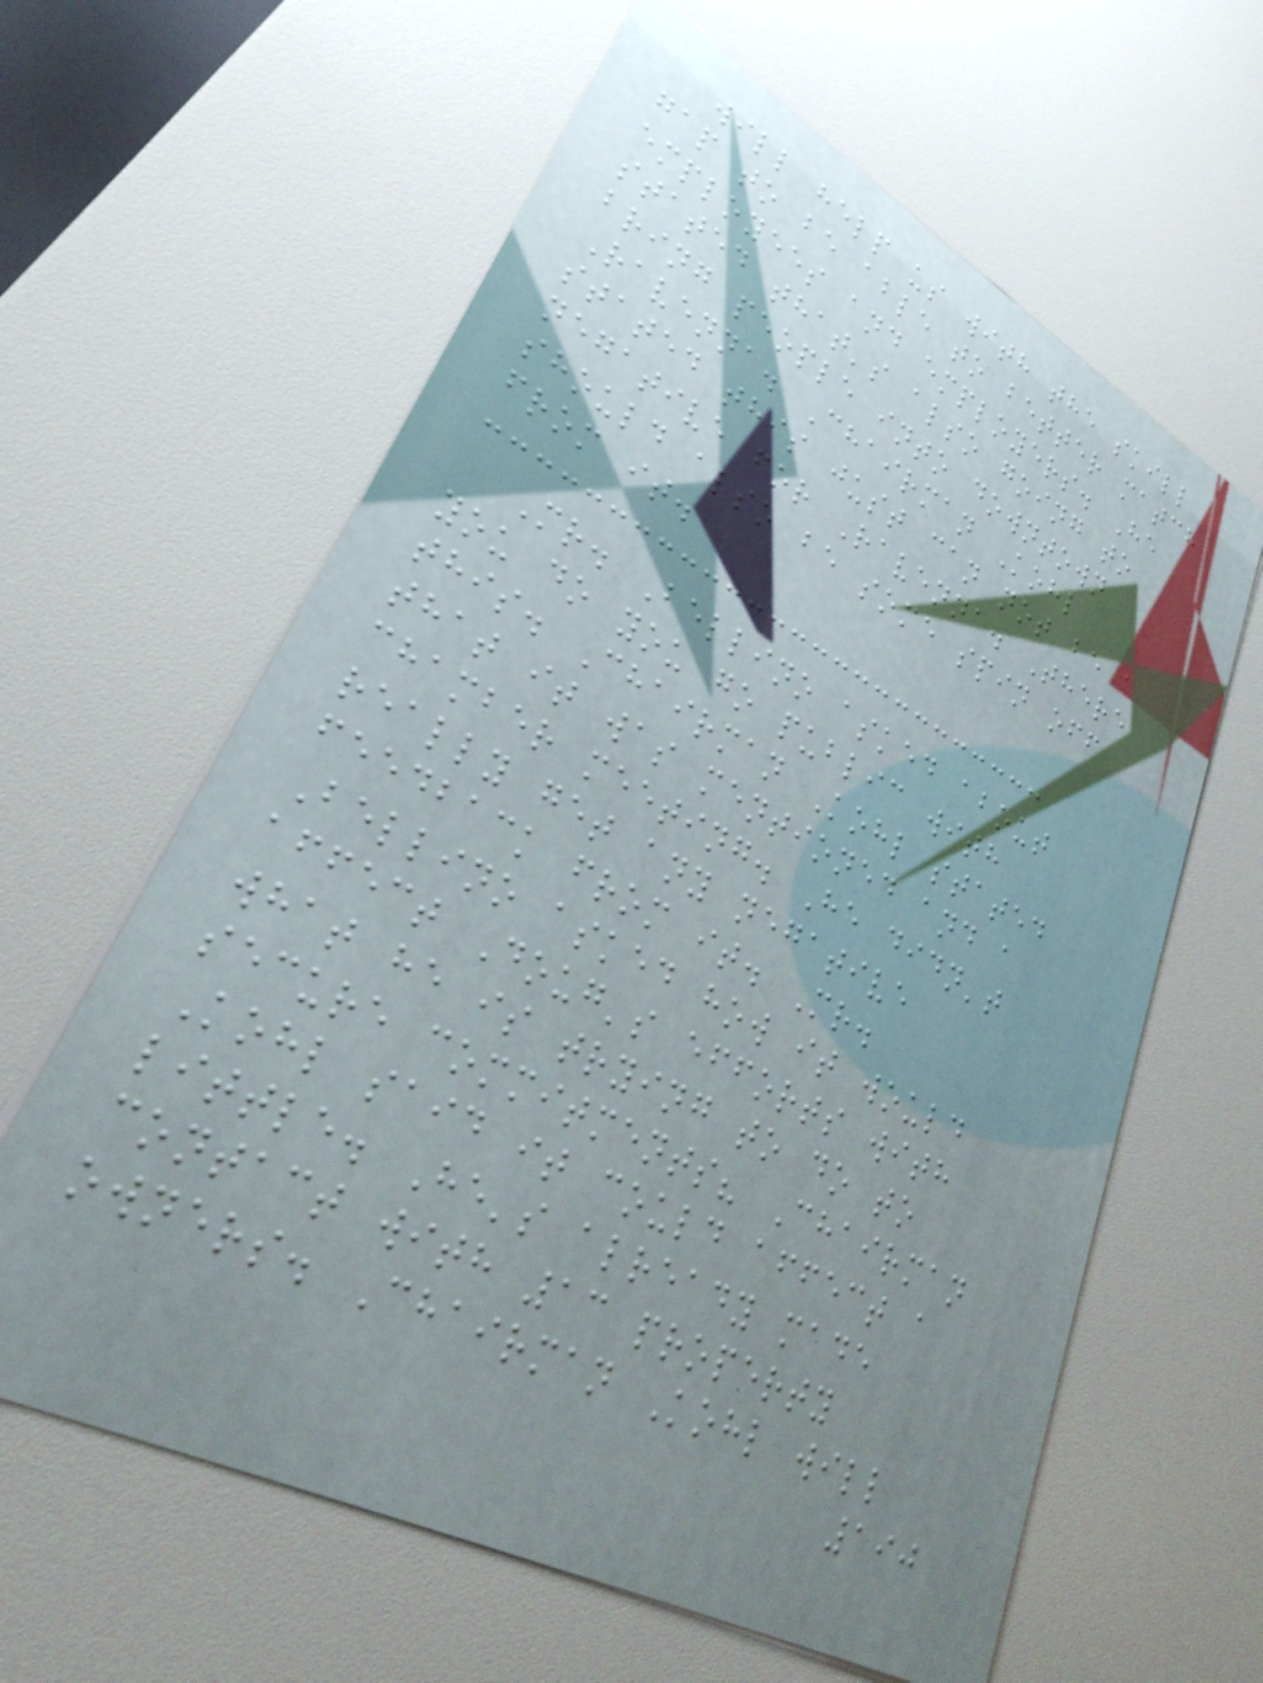will help us with the skill
gap to be able to better match
employees and employers. He
stated that's also going to
bring people into downtown
Ravenna. Chairman Kohl
stated this just can not be a
negative for Ravenna. There
should also be some spin off
from it.
Mr. Bellino asked about
you do you go public with
this. Chairman Kohl stated
that it was mentioned and a
chamber meeting. He didn't
really get any negative
feedback from it. Mr.
Bellino asked how it would
affect Doug's efforts with
what he is trying to do to
secure commitments? Chairman
Kohl said it could affect a
little. He's already made
contact with 13 property
owners. Chairman Kohl will
190
